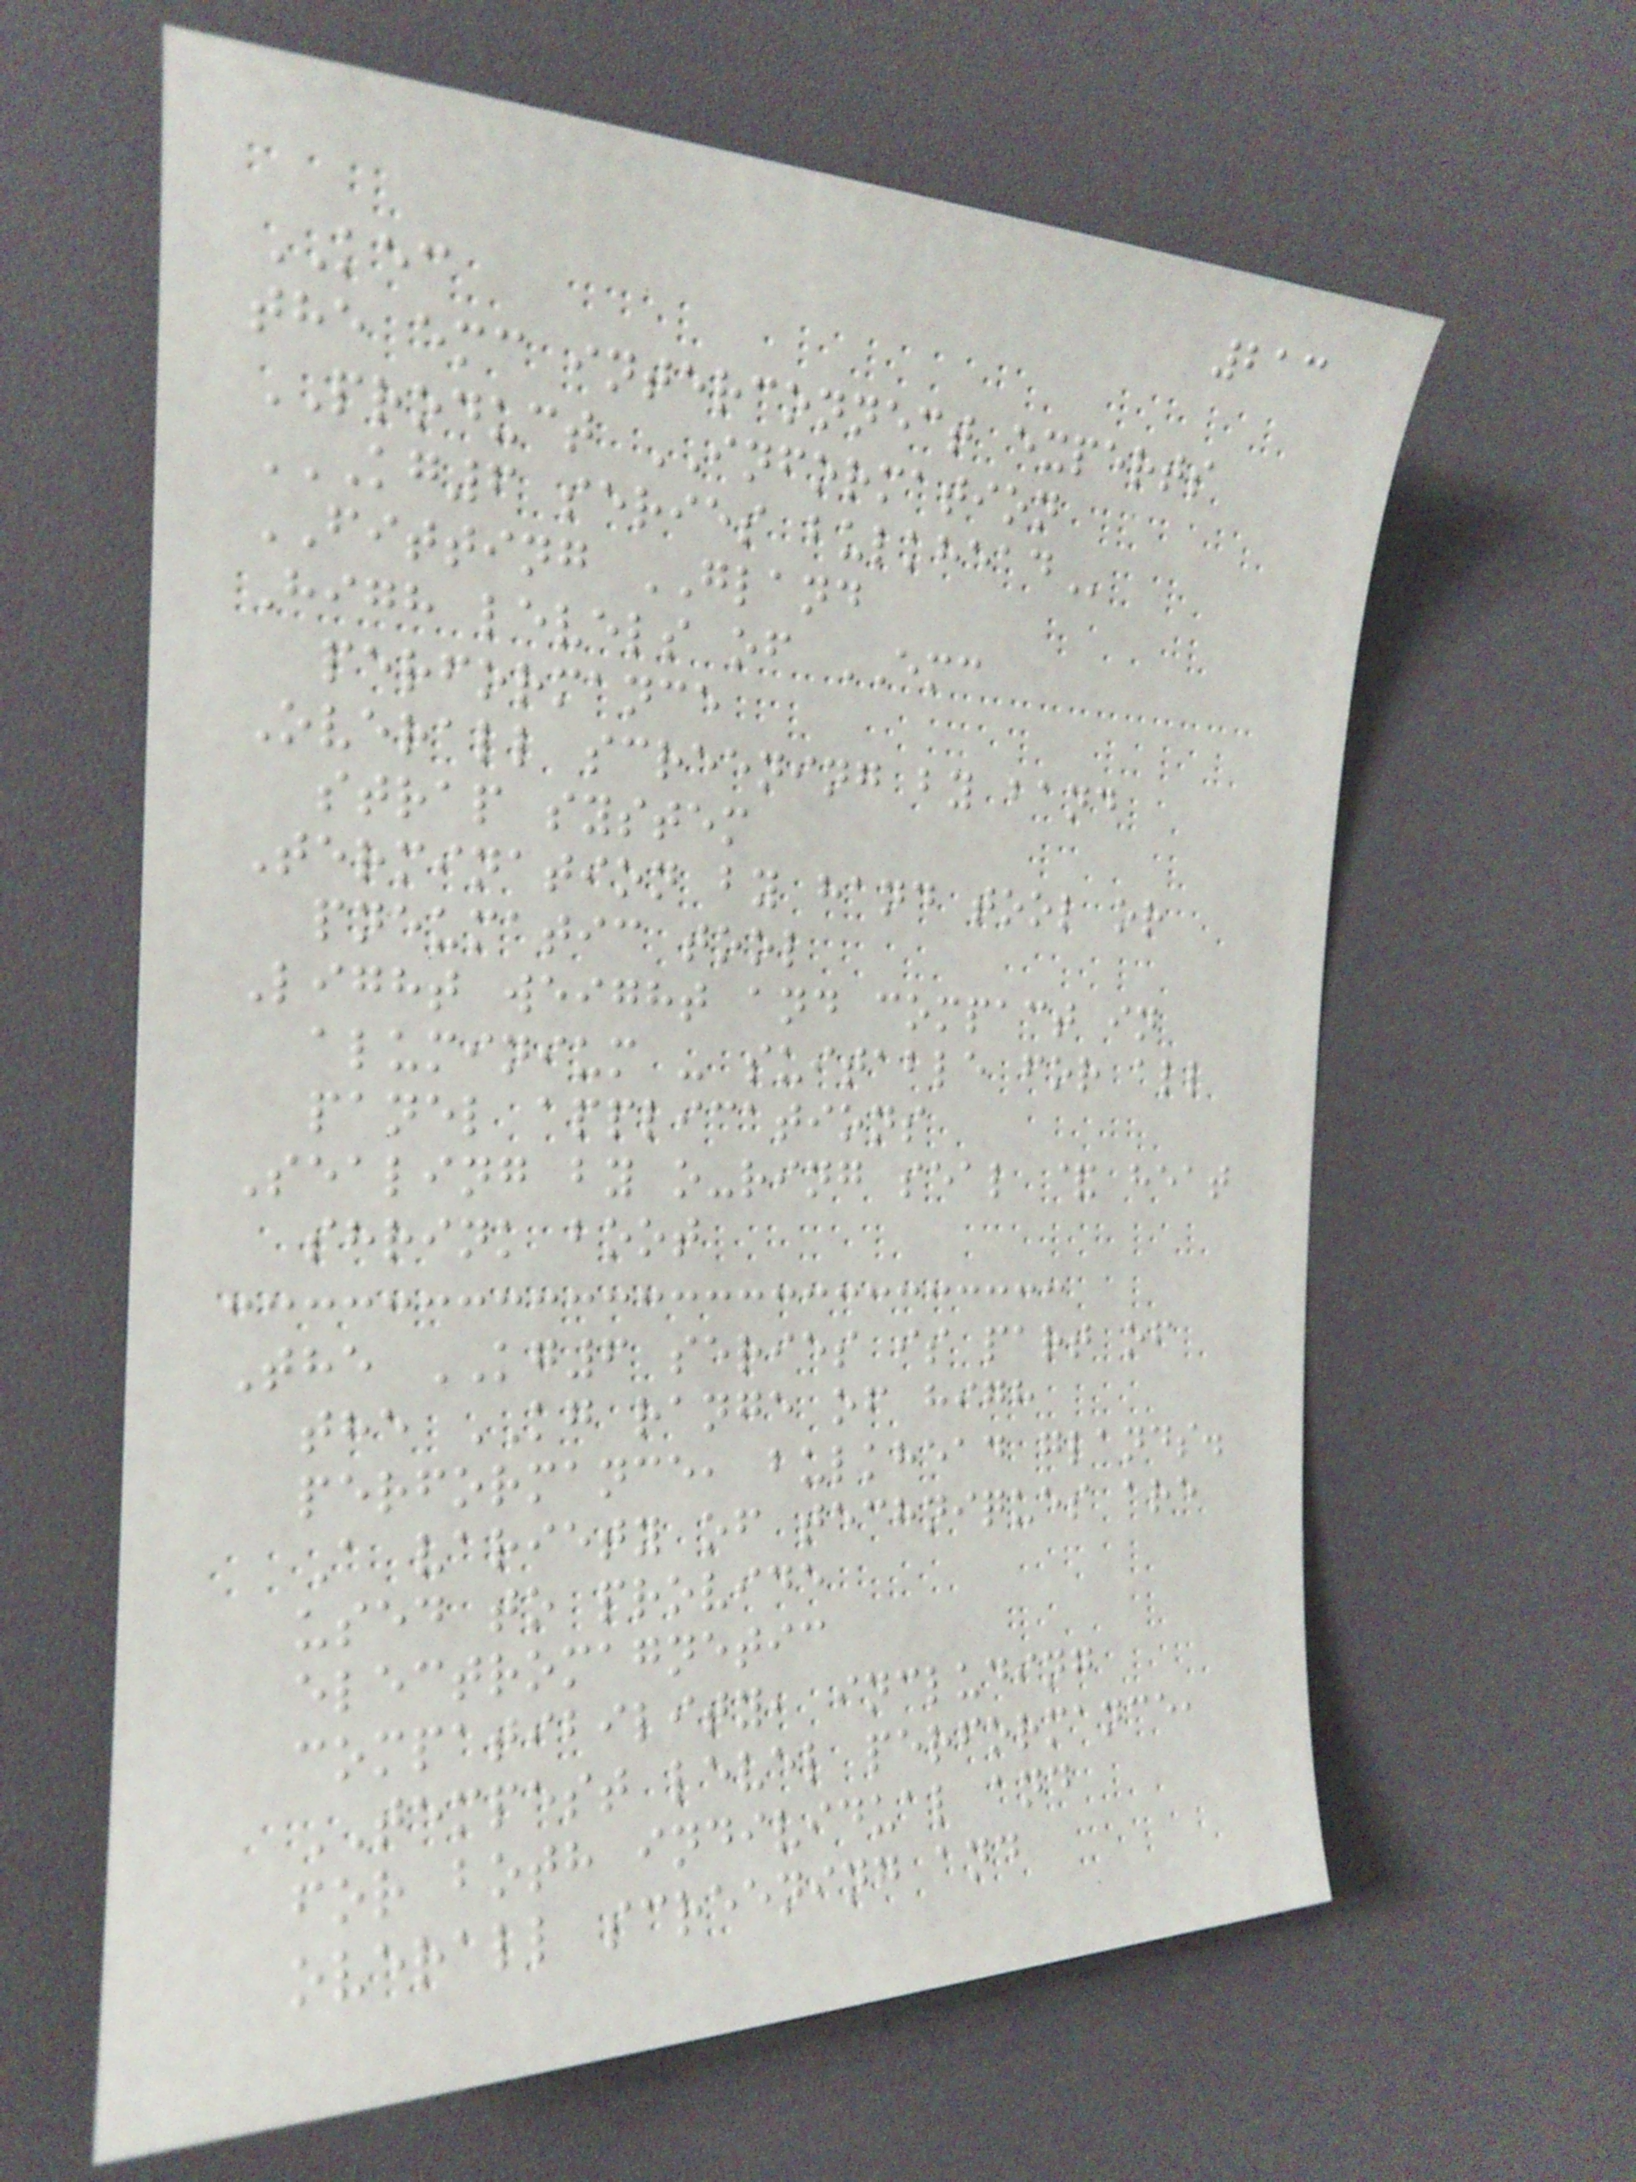213
KEC
the emc interconnect experts
PRODUCT INFORMATION
KG6 SERIES BULKHEAD
FITTING GLAND
High levels of EMC
performance
Overall screening by band
strap system
Termination by hand tool or
pneumatic tool
Light weight and compact in
aluminium - suitable for all
panel applications
Sealing by o-ring seal & heat
shrink boot
The KG6 series is part of
the KG range of high
performance, bulkhead glands.
A variety of techniques are
used to provide
electromagnetic
compatibility, including
TEMPEST level performance,
for both individual and
overall screening and
